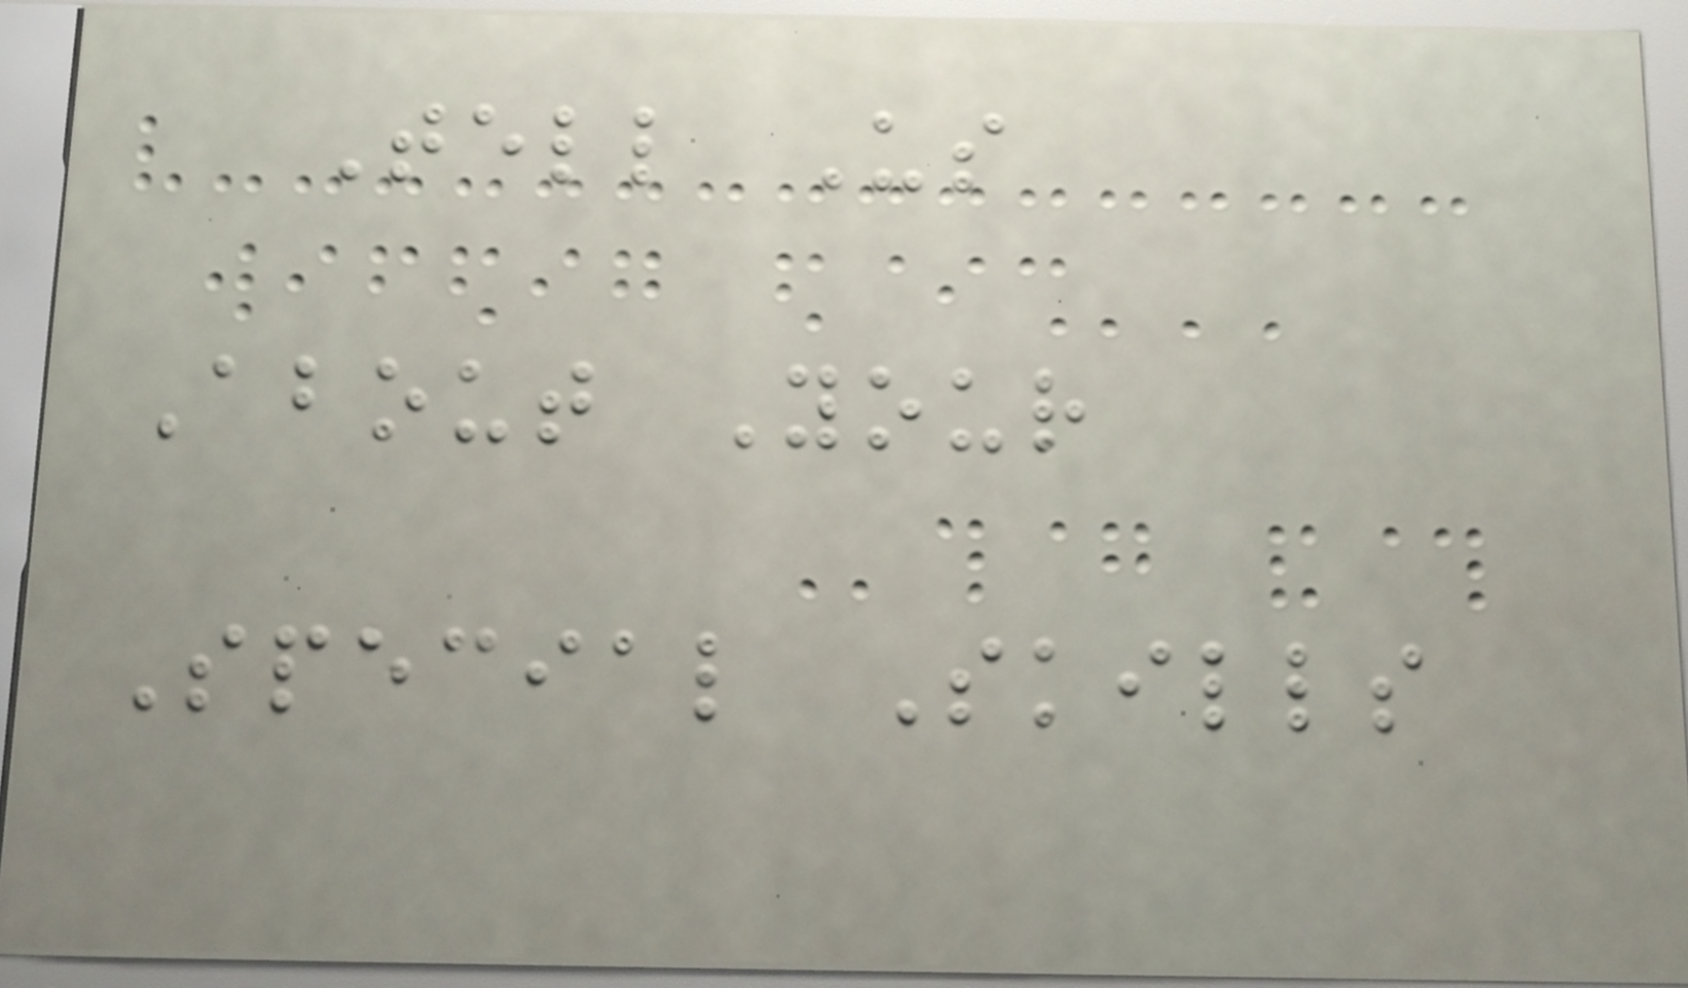Tell Us
About Your
Special Skills
